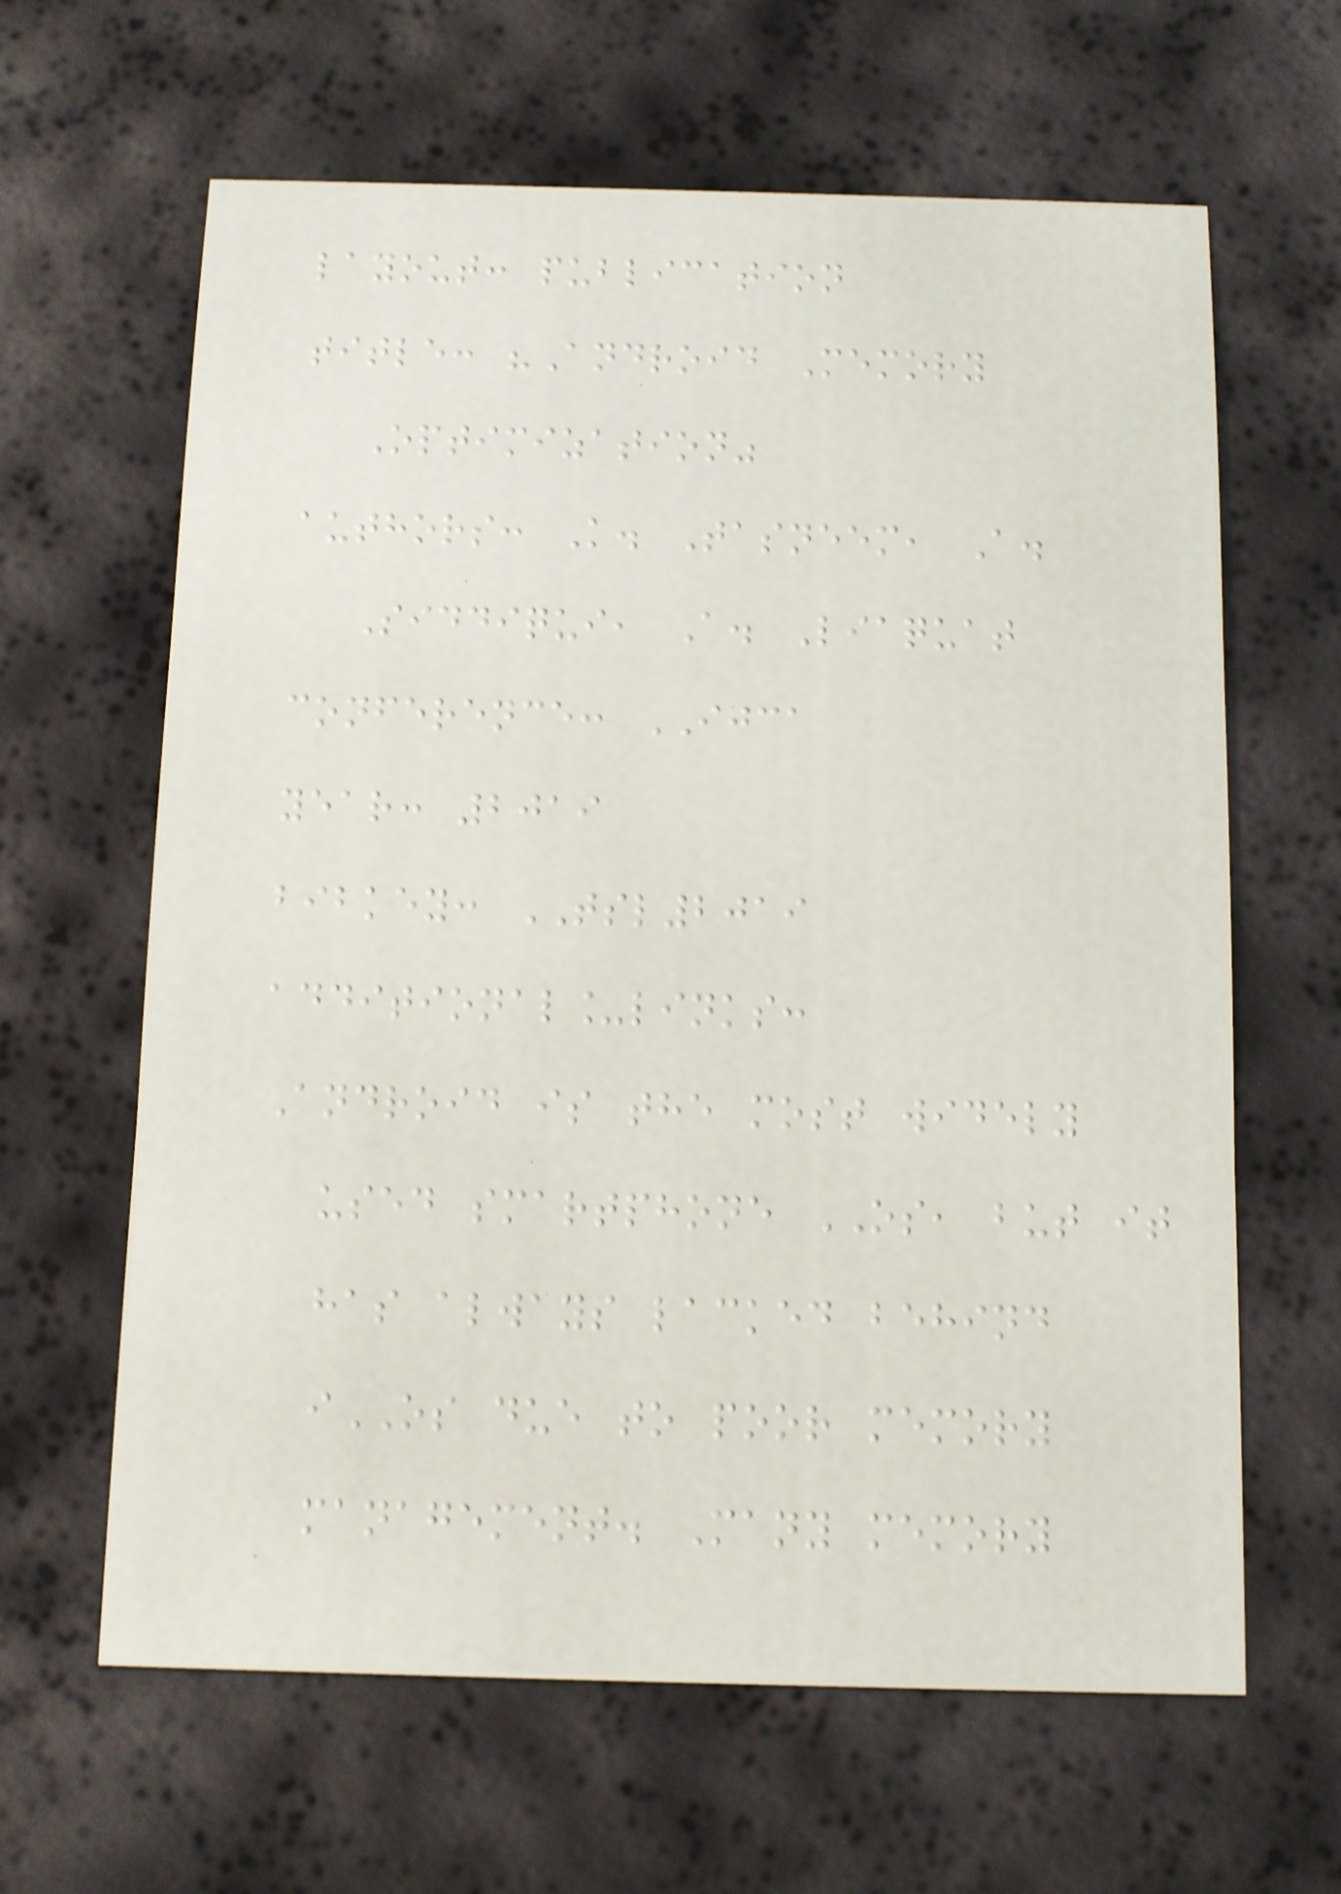layout: publication
title: "Android Memory
Optimization"
authors: K. Tasneem, A.
Siddiqui, A. Liaquat
conference: IJCA
year: 2019
bibkey: TSL2019
additional_links:
Android is the most widely
used smartphone OS, but it
has always lacked behind
iOS due to poor memory
management. Many memory
